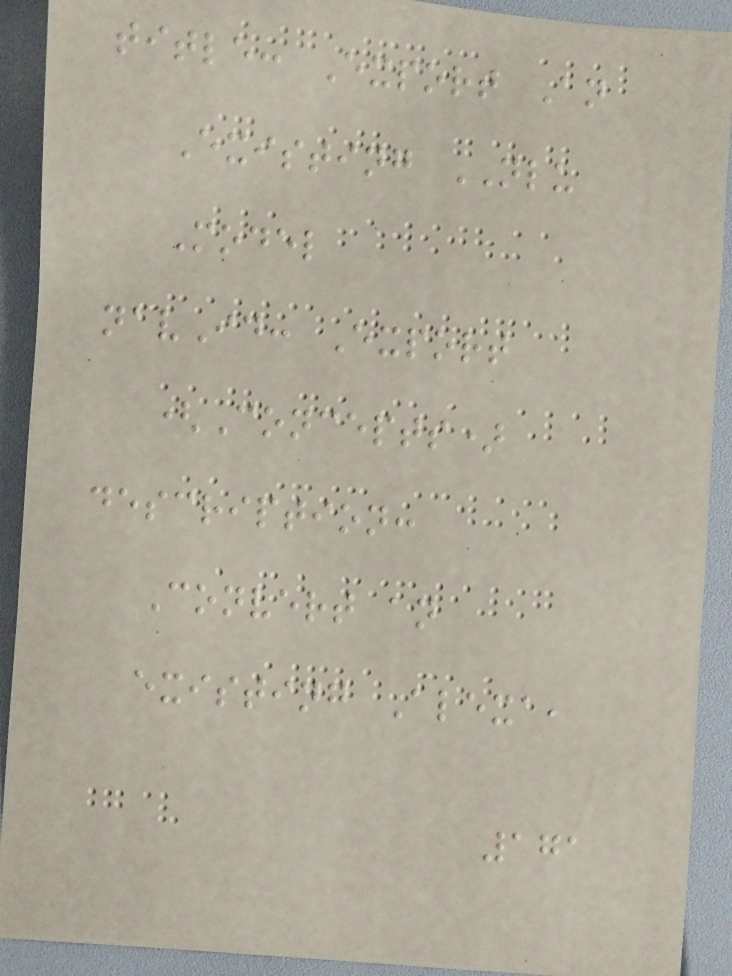title: Export An
Existing NLU
Model
navId: Export
(Concepts)
description:
Convert an
existing Alexa,
171
